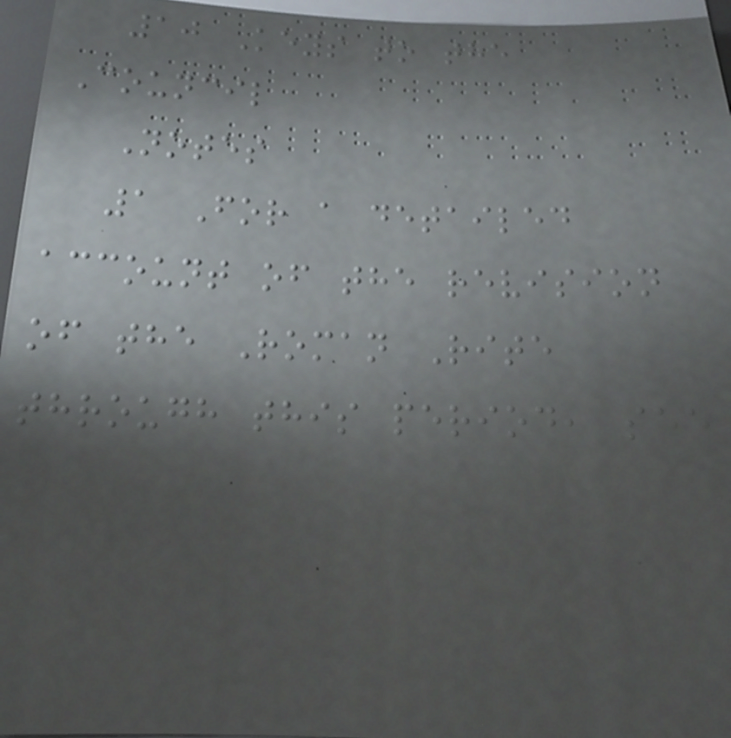10 Keys to the
Council
Notes
1 For a detailed
account of the revision
of the Roman Rite
through this period, see
